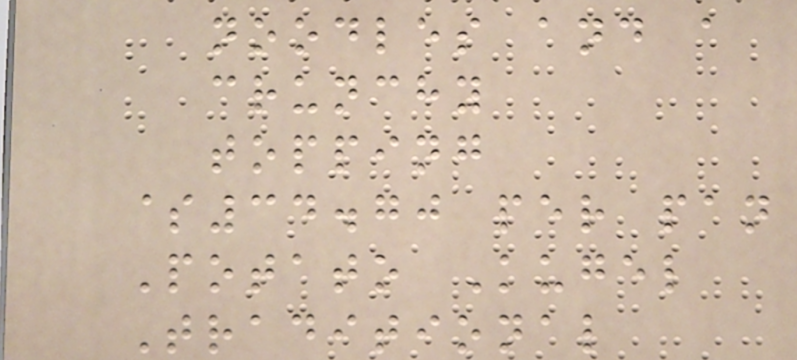noodles and a
crunchy
topping
$34.70 per pan
Potato Kugel
Traditional
